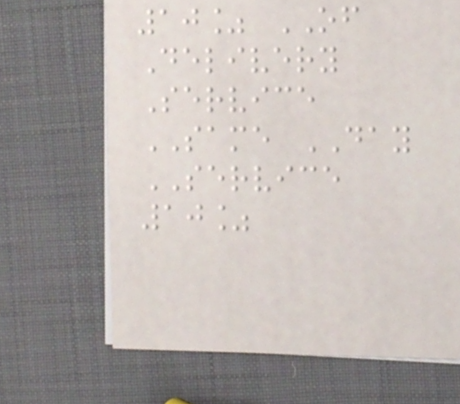10% OF
Delivery
Service
SAME DAY
SERVICE
10%
